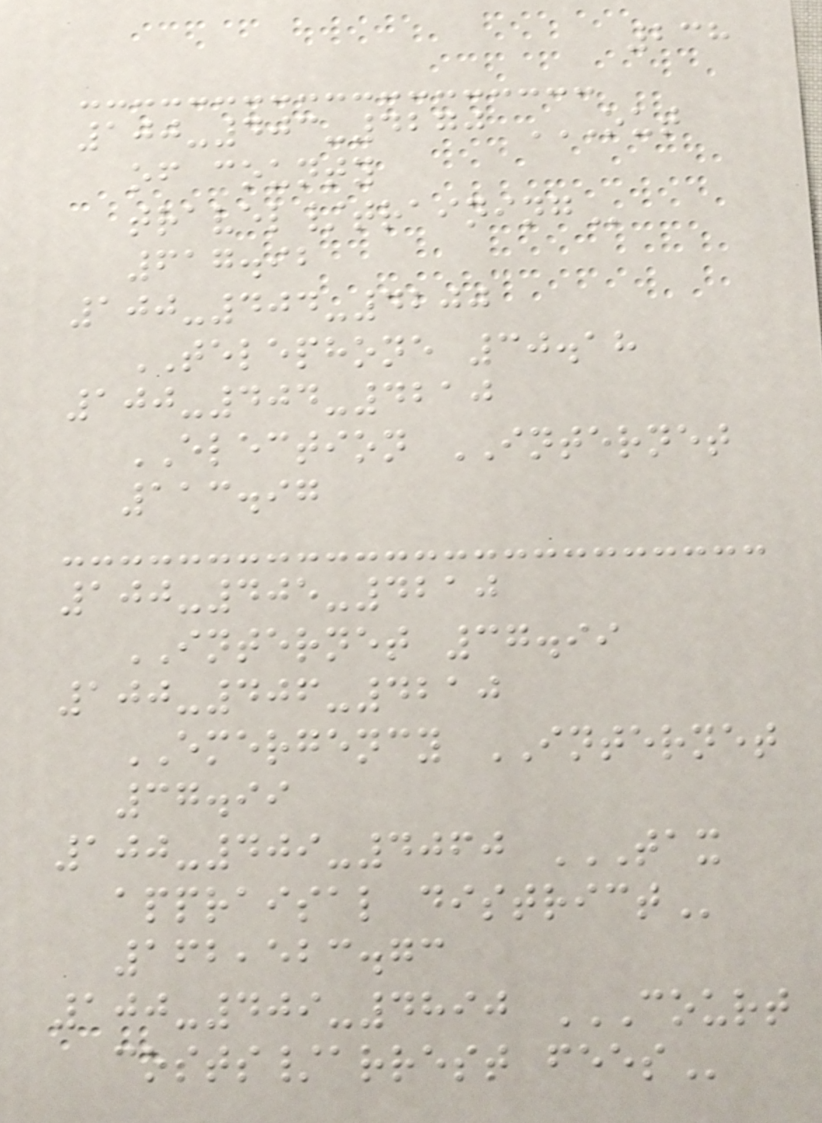238
100-403-4270 OUT
OF COUNTY
TRAVEL/TRAINING
617.92
100-404-4200
TELEPHONE 30.18
100-404-4210
ELECTION INTERNET
113.97
100-405-4210
INTERNET 37.99
100-406-4210
EMERGENCY INTERNET
37.99
100-409-4060 TAX
APPRAISAL DISTRICT
162,523.73
100-409-4890 COURT
COSTS/ARREST FEES
